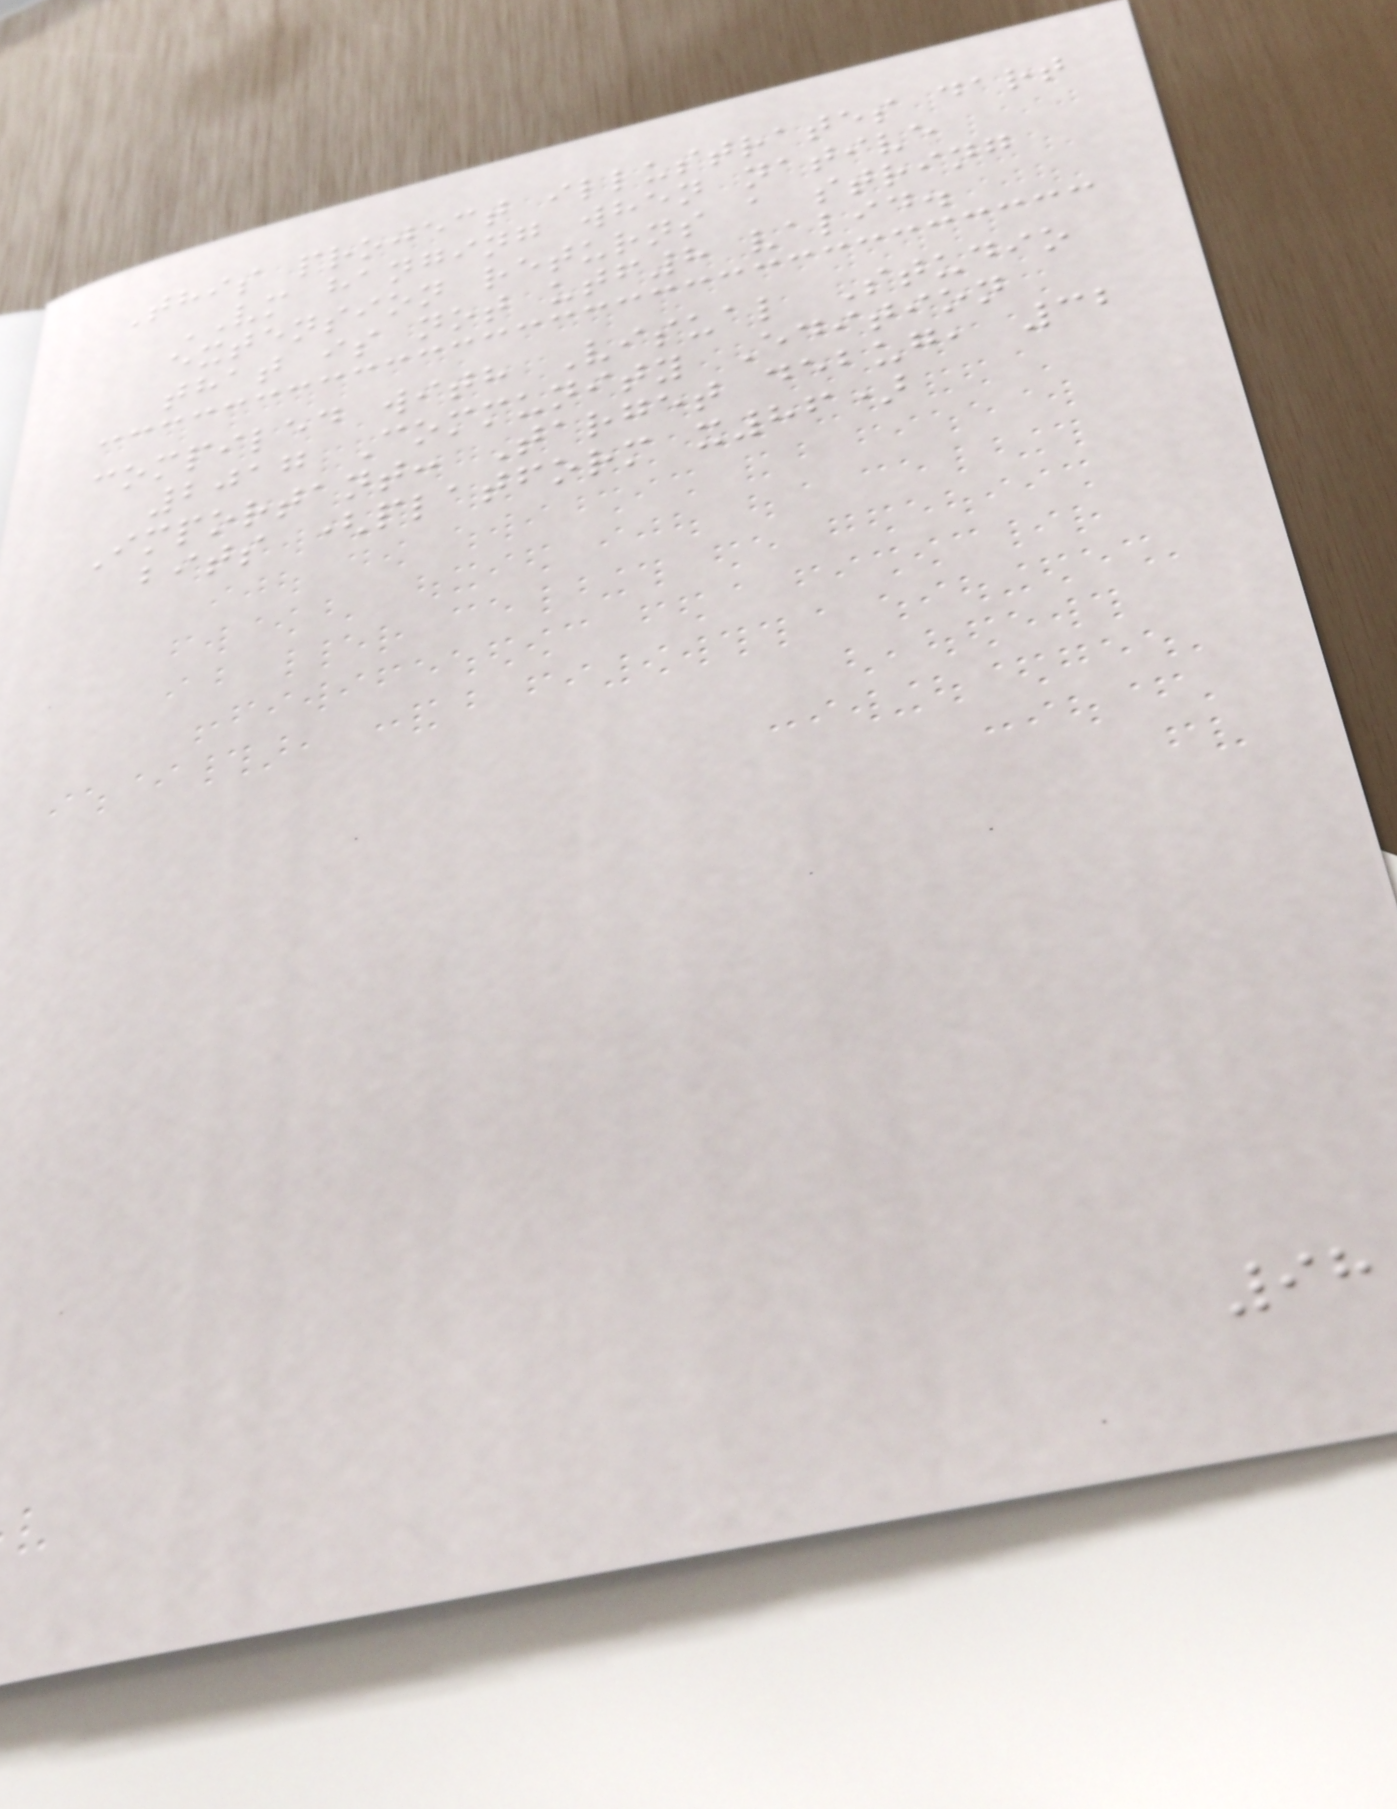This project illustrates dart
VM hanging when native
extension returns a string
that is not utf8 valid.
compiled with Visual Studio
2017 Community Edition
Important: Target debug, 32
bits (platform x86)
98
